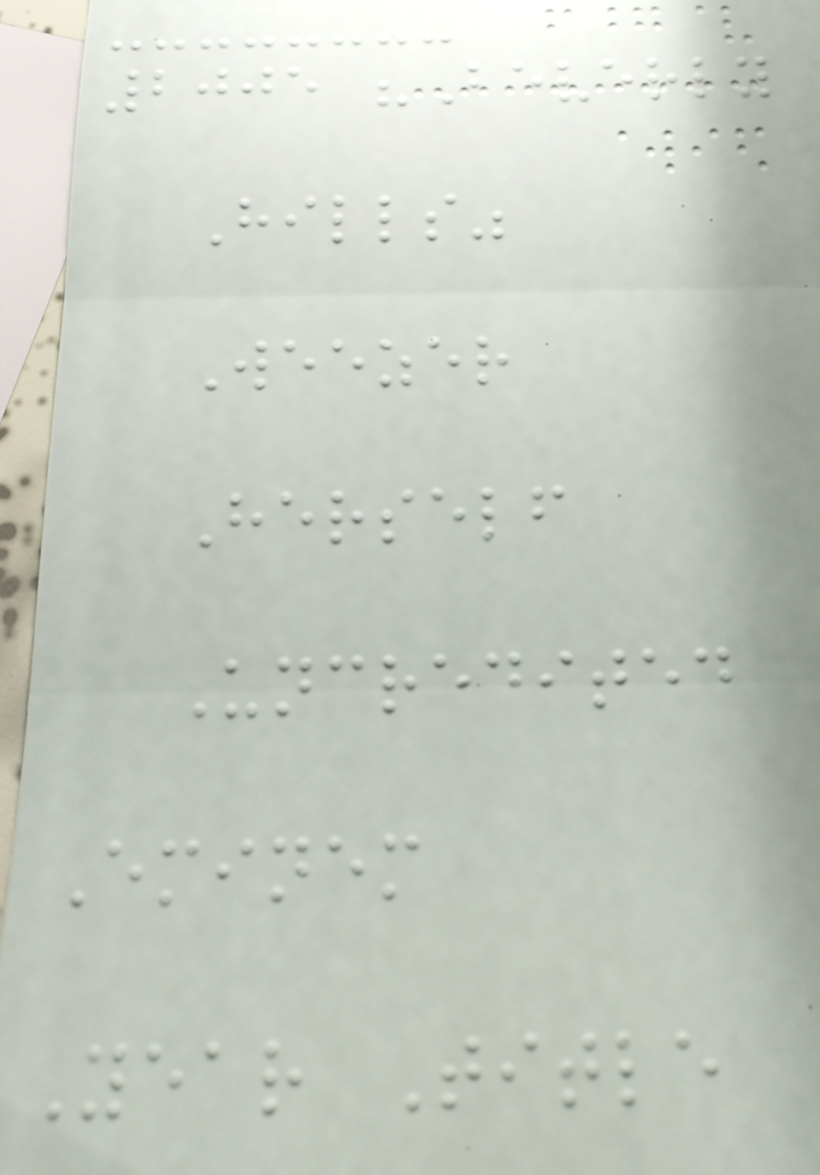2005 "Beverly
Hills"
Weezer
Herself
Uncredited
Eminem
Year Title
